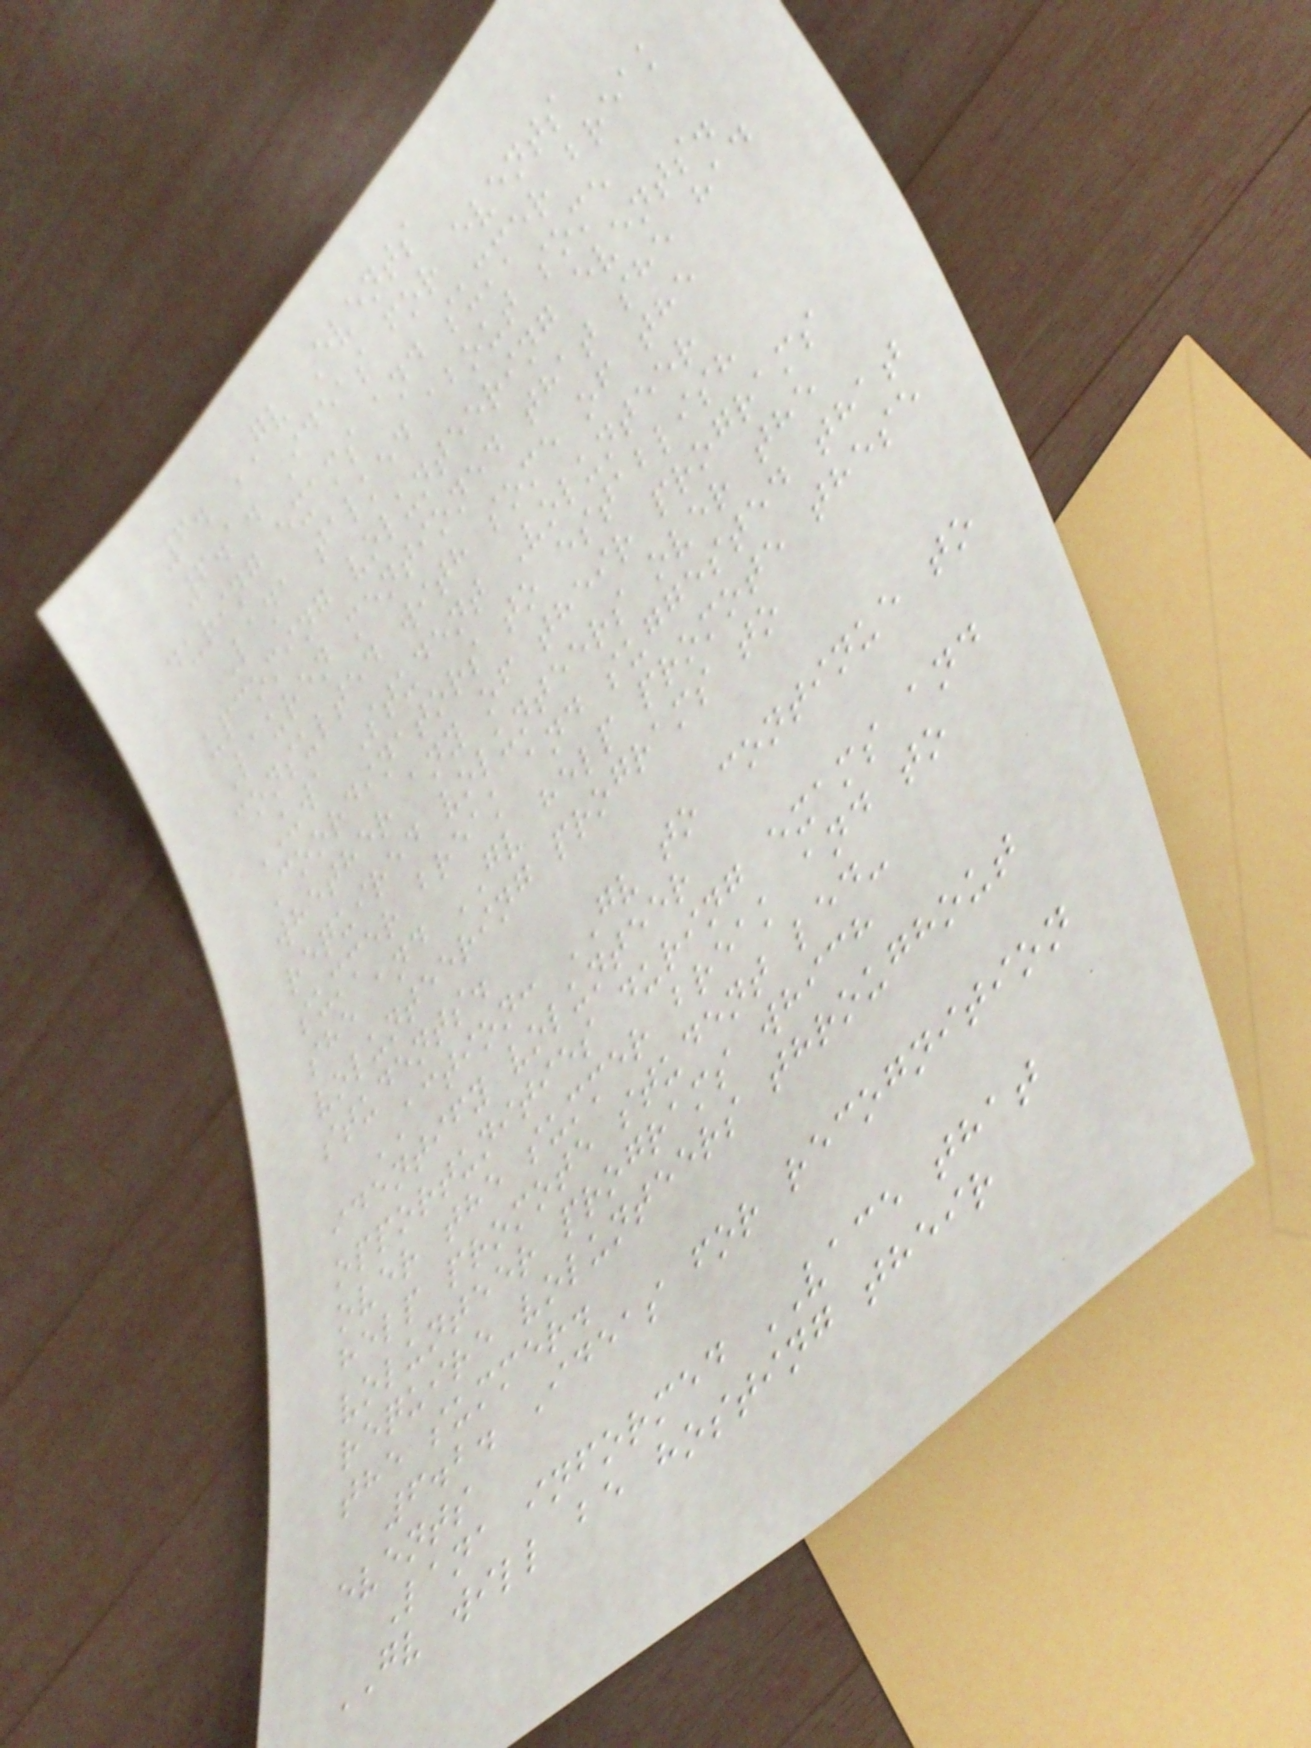6. GV Events
6.1. Ideas for events
during exams and summer break
Lana talked about some
upcoming volunteering events.
Lauren mentioned that she had
consulted with some of the
UWA Student Volunteer
Coordinators to establish
whether any of their programs
required volunteers over the
summer break and suggested that
she and GV help promote these
volunteering programs to
students.
ACTION: GV to continue to
identify volunteer
opportunities during exams and
over the summer break and to
help promote student led-
volunteer programs which
require volunteers throughout
the summer.
6.2. Ideas for recognition
events
Lana informed VACE that
GV will be hosting their
